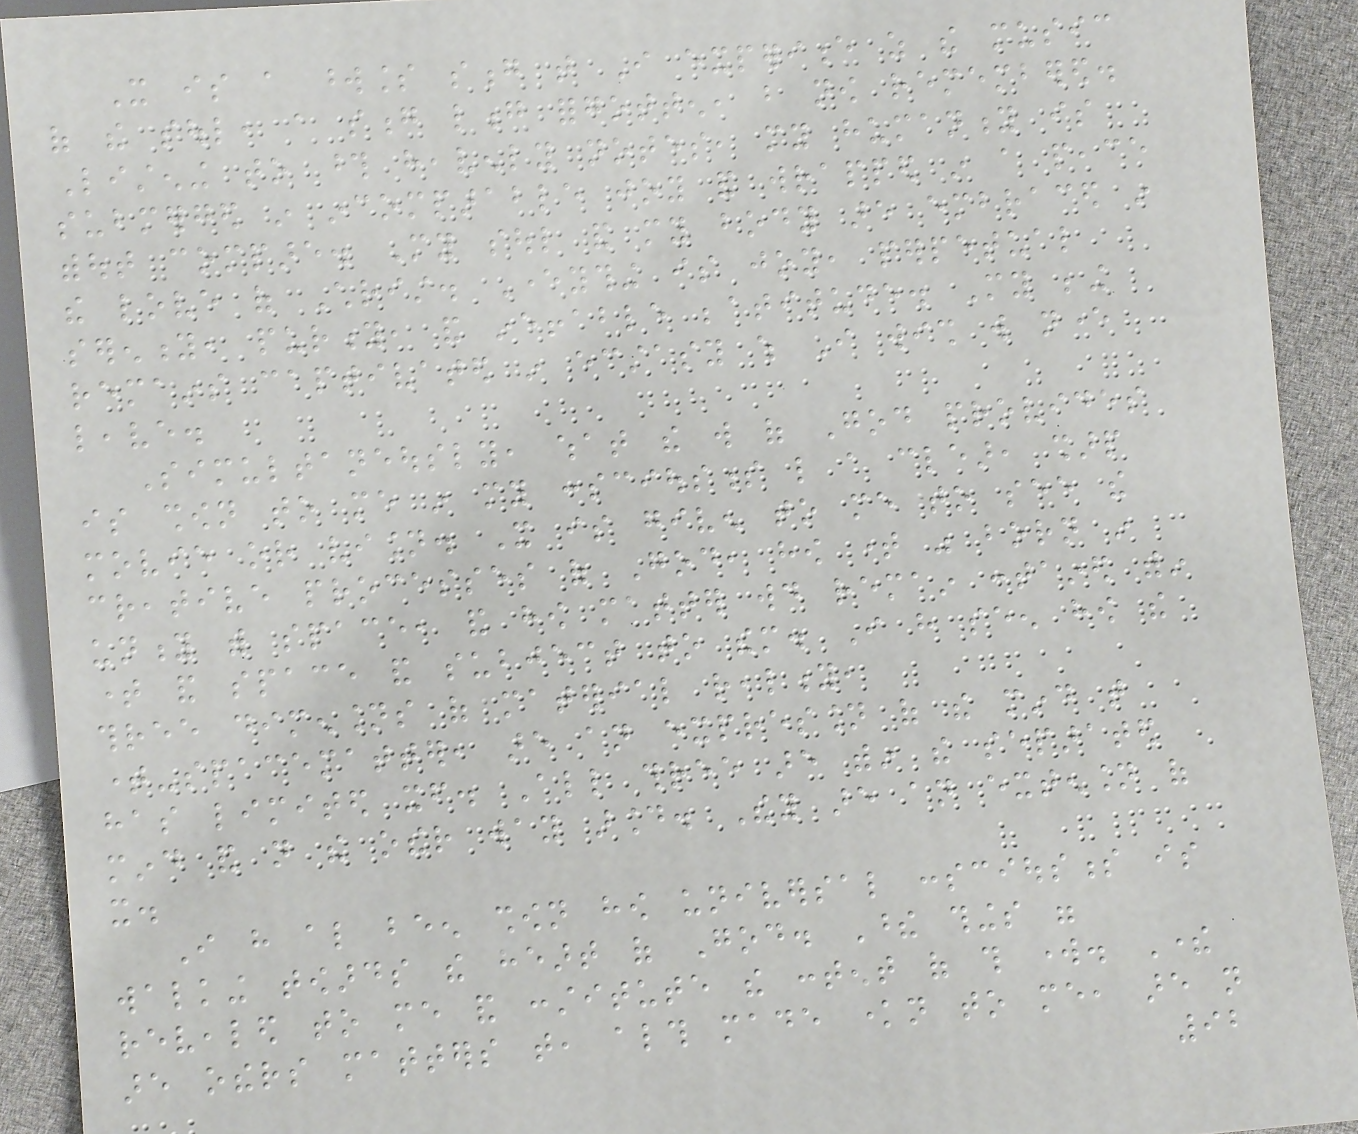It is a wordless song that I experience as the music
of the soul, a song long forgotten, but now remembered.
Listening to those heavenly notes, my humanity is
submerged in incomparable joy and wrapped in a peace
without compare. My soul and my body are embraced in
the love of Christ. Everything is joy, perpetual
serenity, purity, and ineffable beatitude. My being
remains captivated in ecstasy which I wish will never
leave.
Simultaneously, what the will of God provides
is shown to me in my consciousness like a clear, sharp
movie or vision. It is given to me to see the
creative processes of God, how time was born in
unity with space, and how matter would remain contained within
time and space and subject to them. I have seen how the
three dimensions of material reality,
time-spacematter, are an expression of the mind that
has limited itself. All three are within the separated
mind and not the other way around. They are an extension of
it.
I have also been shown how universal consciousness is
walking towards the heart of God. These things were
revealed to me and constitute the content of this work. There
are others matters that, although made known to me, are not
92
